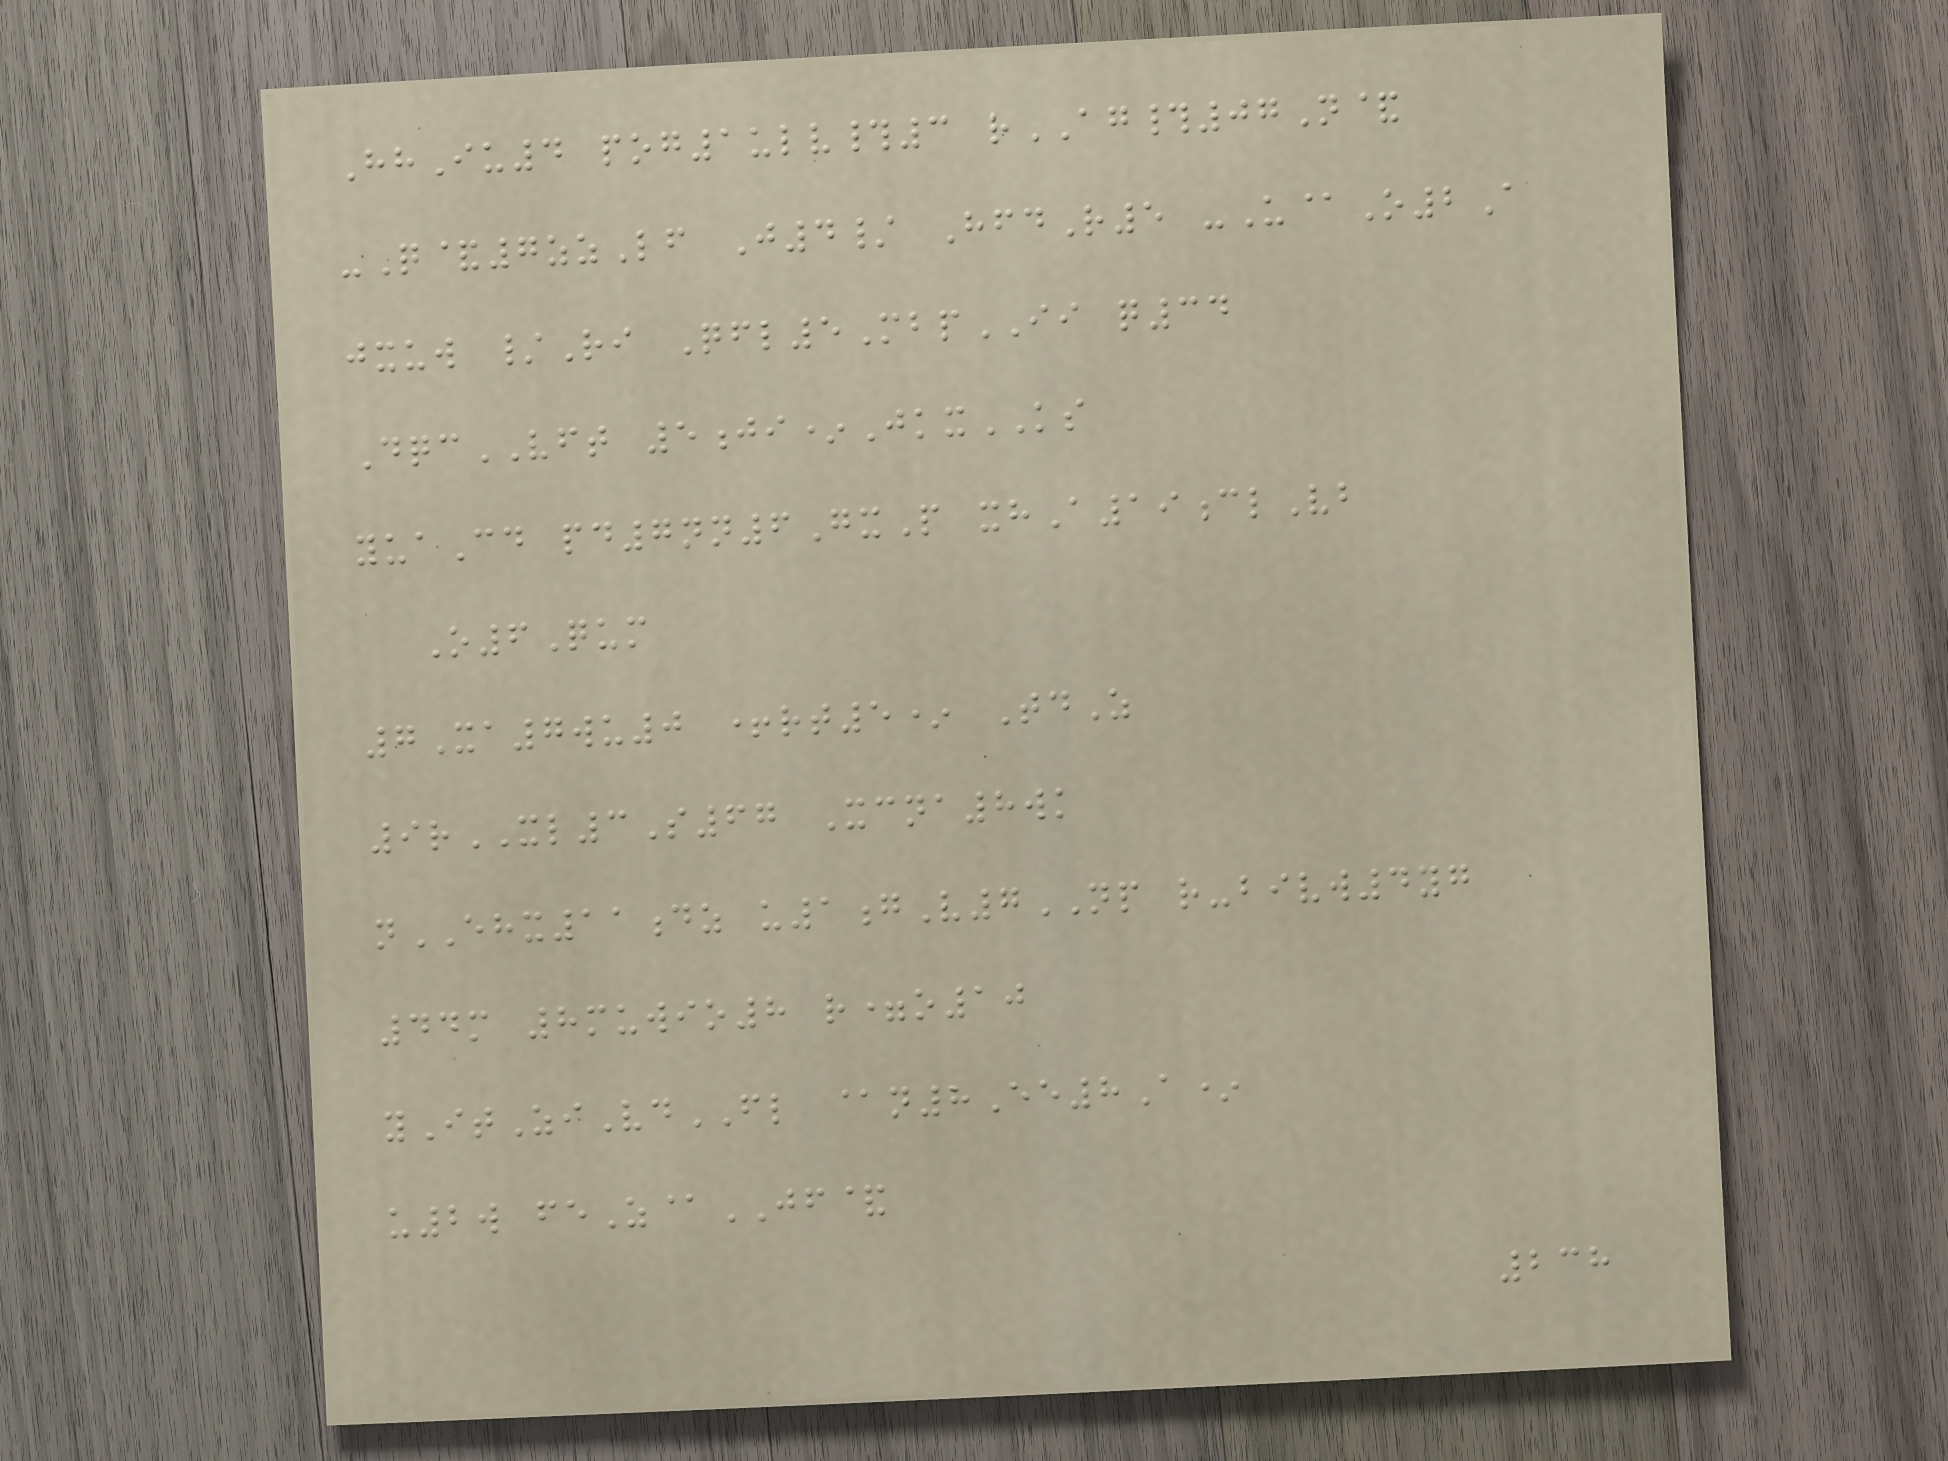HhIu4 pog1ulv#3 rAG#07N&
-Q&7zzLf J4/ HfdR5 -U@O2A
jxuw /Ri Qfl5MbpII q34
DqcVFT 5ji*JkxKS
yuaCd pd7nn6GxP xhA19clVb
O6Qum
7Xa7wu0 +rt5* TdZ
9rXL3S67 Xcna8wk
nEHX11dz u1gV7NP r-bivw4yg
44m 8muwio8 r=o10
yItZiVdFL @n8Ee8A*
u2w feZ@JF&
238
